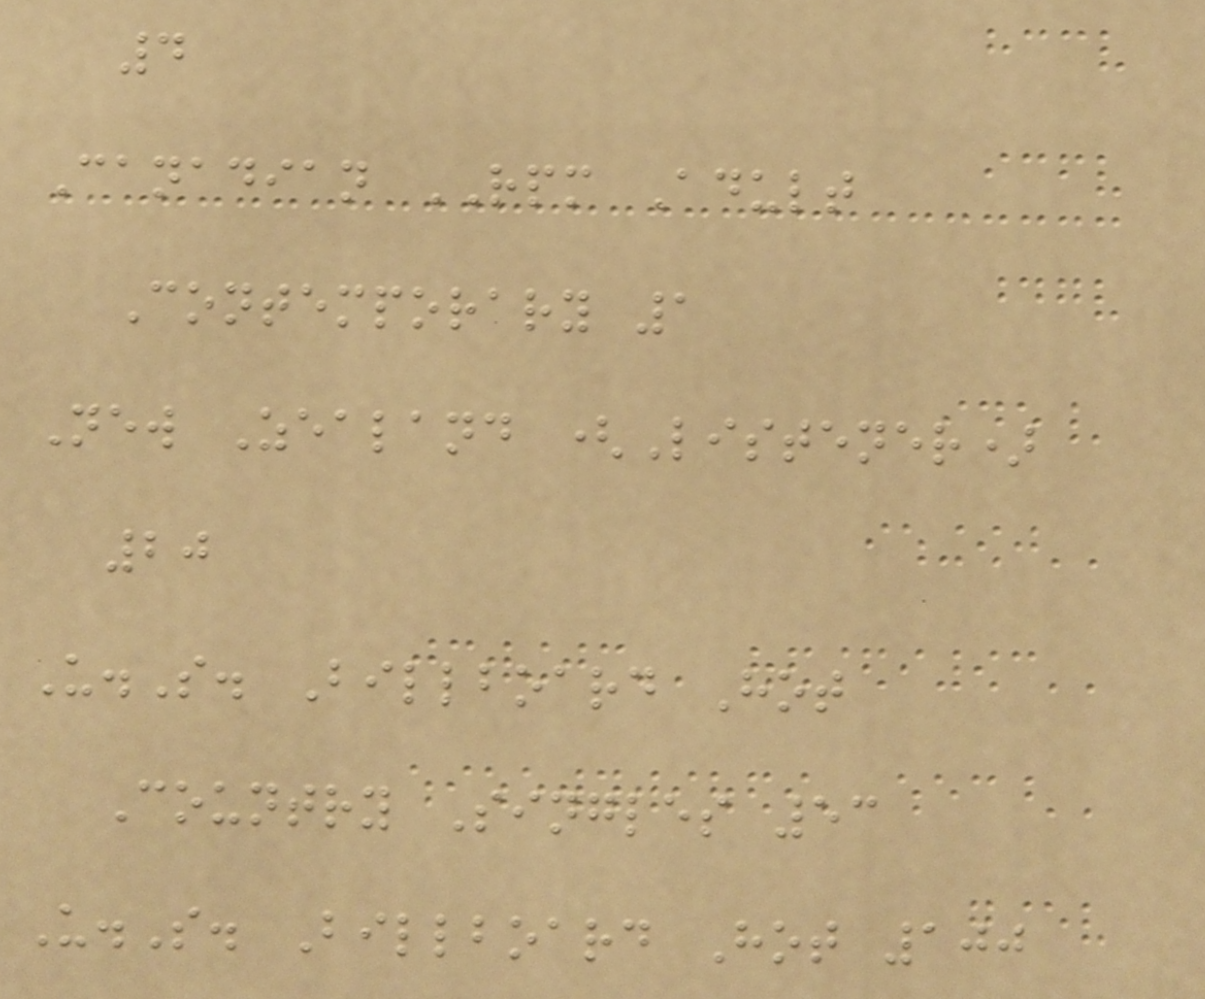4
Canadian RPM Adult
Contemporary 1
New Zealand (Listener)
20
U.S. Billboard Hot
Country Singles 53
U.S. Billboard Hot 100
